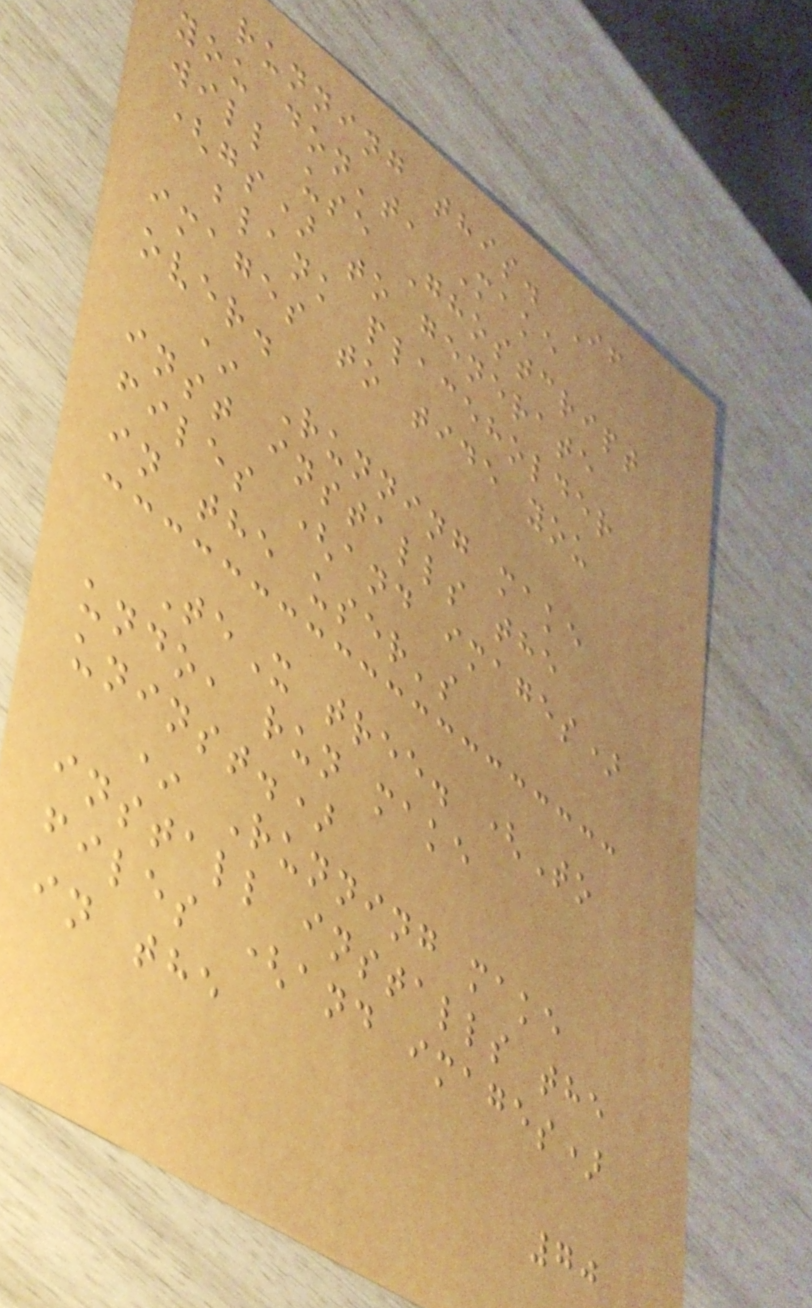running this. If
you don't, Make
will use Ghostcript
(gs) to generate
blank placeholder
images to tide you
over.
* Running make
inst installs the
files (and images)
in the user's
TeX tree. (To
undo, run make
uninst.)
* Running make
install installs the
files (and images)
in the
70
